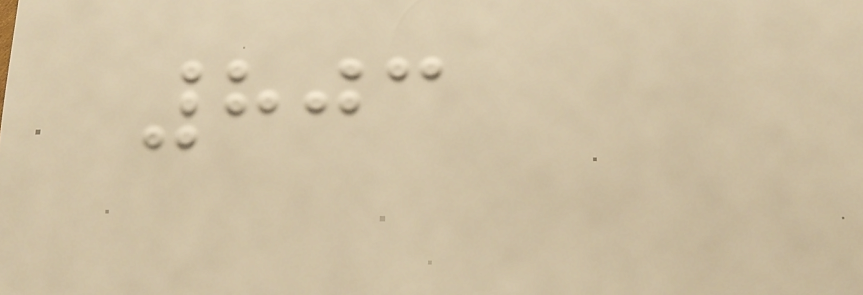803
